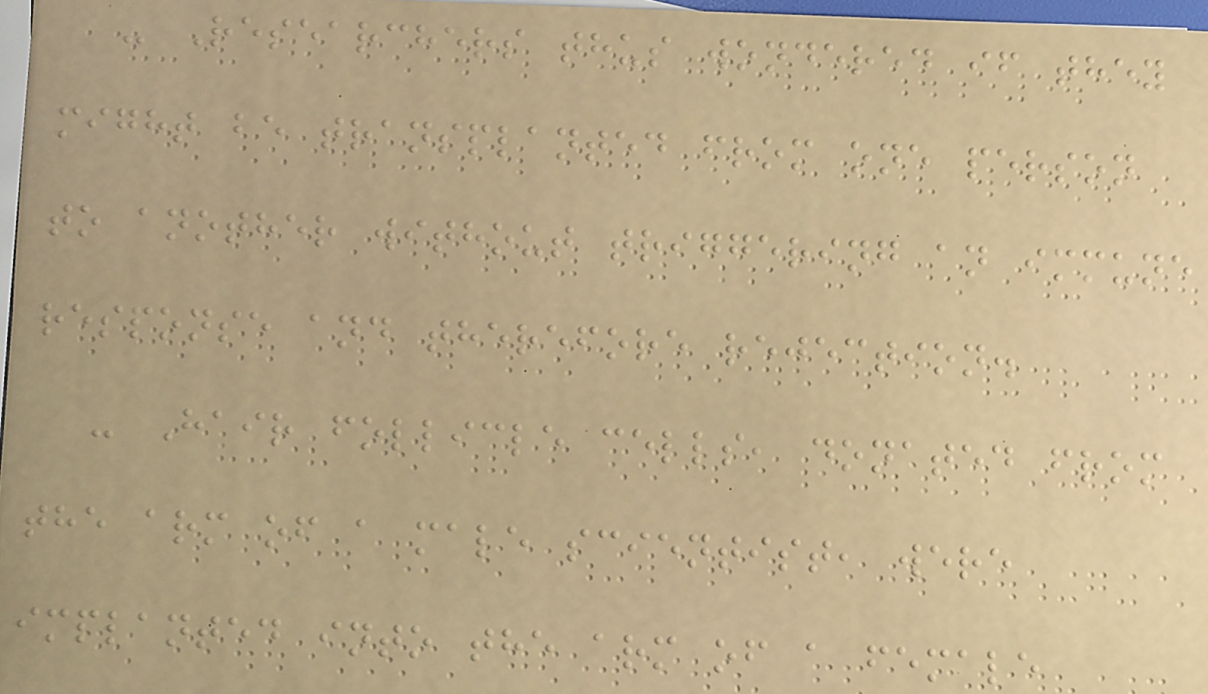- Researchers thus wondered if they
might be transplanted from one person
to another without triggering an immune
response and therefore rejection.
- Hair follicle cells, donated from
the arm of a male scientist, were
implanted into the arm of a female
